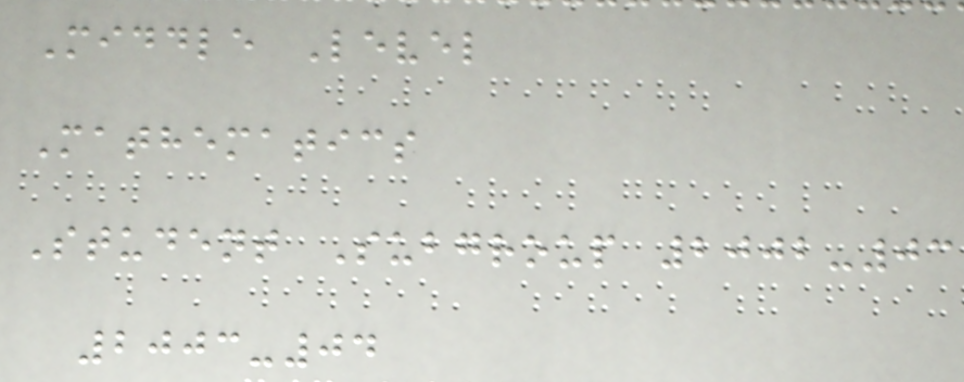Middle Level
Mathematics
Student Subgroup 2002-03
2003-04
